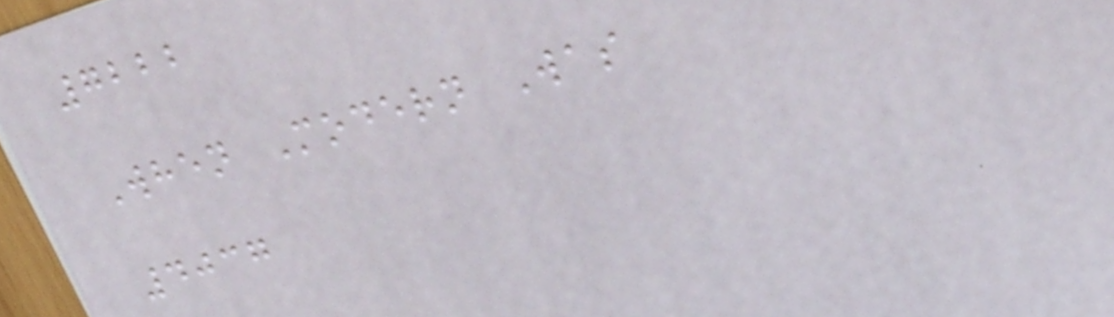7222
When Modern Was
4037
